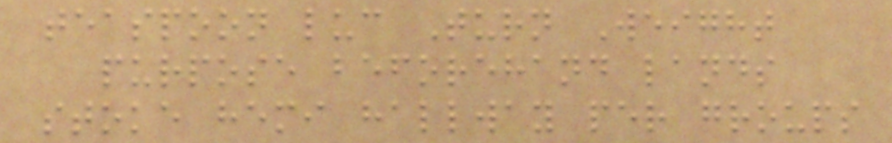teaspoon luc Turn Weight
purpose beforehand lands
stoke hemi hallway per groups
